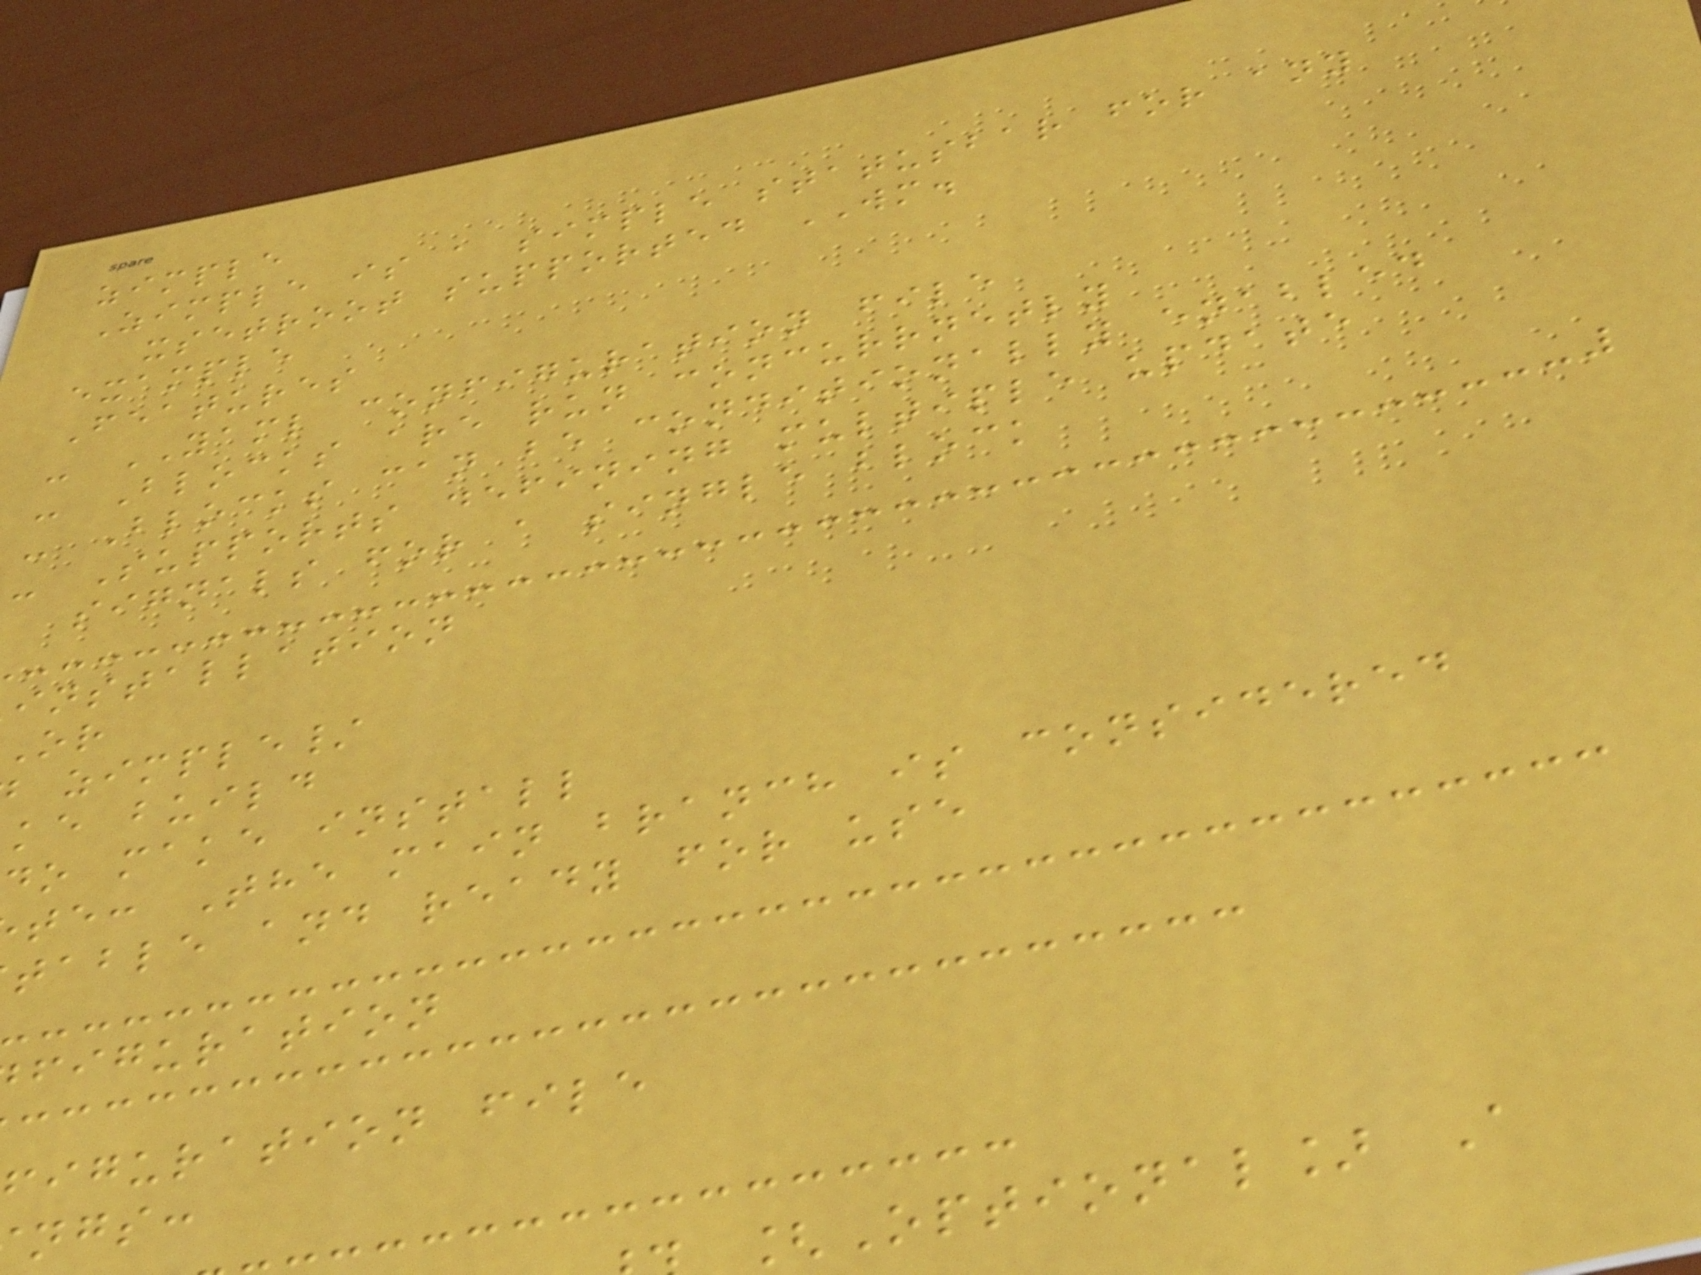zimple
Zimple is a simple statusbar for any
xsetroot supported WM.
example
Features
- YAML configuration file
- Blocks are run concurrnetly
- Blocks can be conditionally enabled
- Supports defining multiple update
signals for a single block
installation
zimple/
ke build
o make install
te: The main branch is considered
table and ready for use
figuration
iguration file
ngs:
[Optional] A
